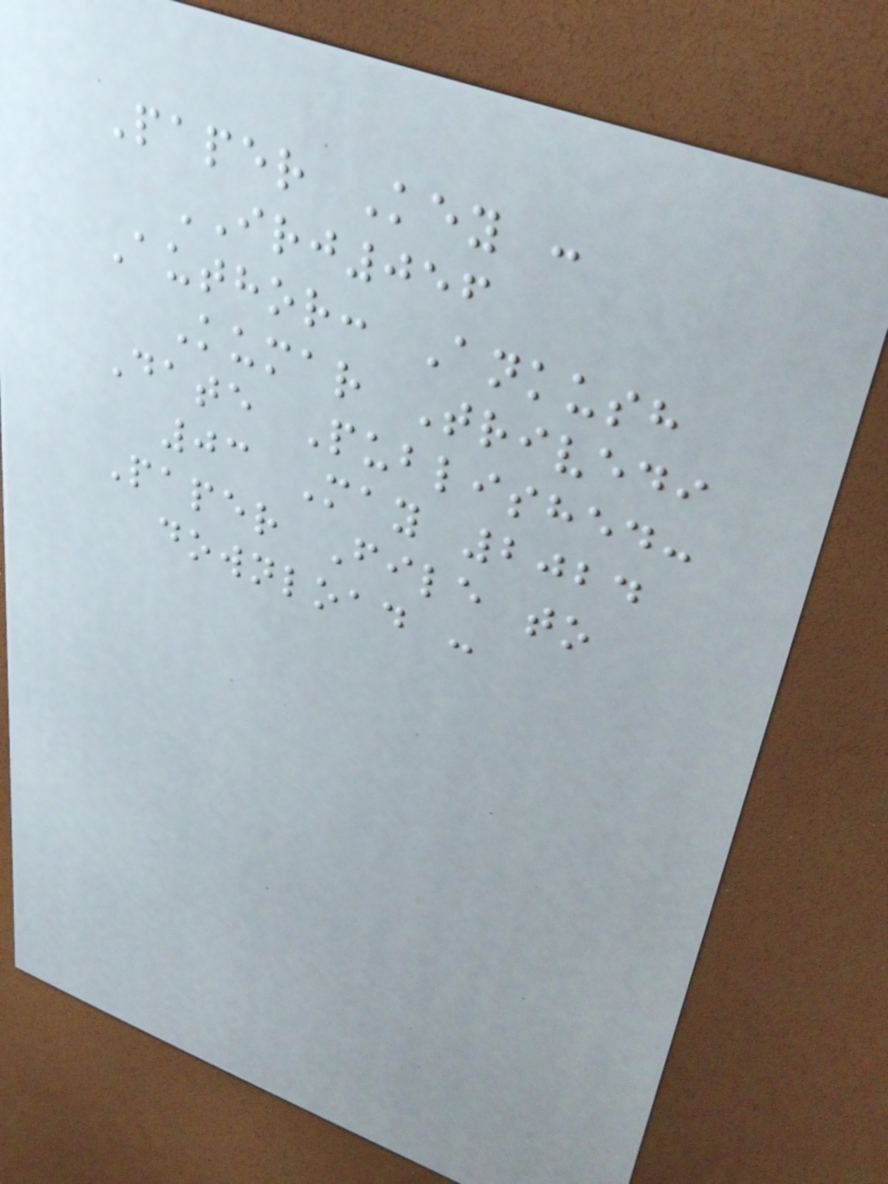Paper Key :
IRJ056
Author: Ankush
Kumar Trivedi
Date Published:
03 May 2024
Paper File to
download :
